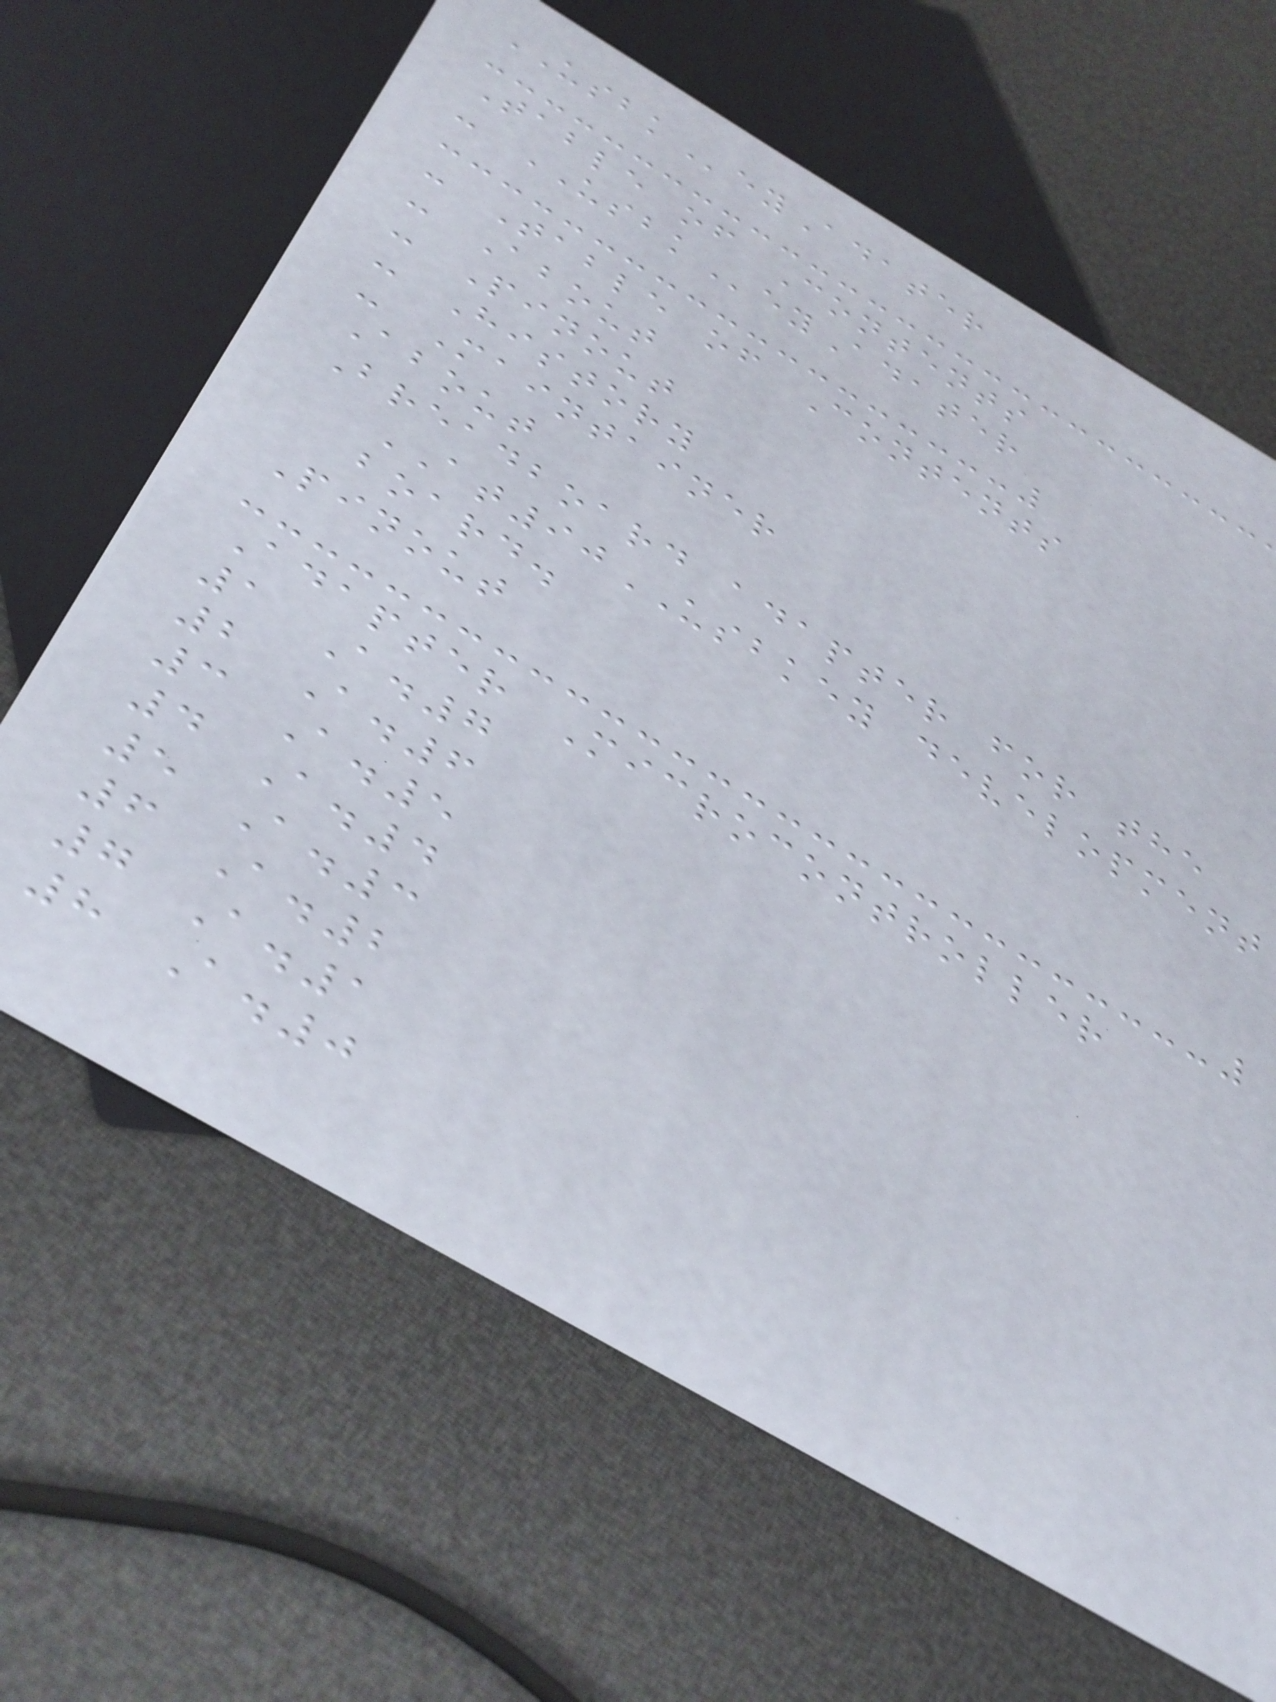USBKeyAdater
Table of Contents
- USBKeyAdater
- Table of Contents
- About
- Pinout
- History
- Maintainer
About
Breadboard adapter for the
AT90USBKEY development
board.
Pinout
Adapter Microcontroller
1 A.7
2 A.6
3 A.5
4 A.4
5 A.3
6 A.2
7 A.1
8 A.0
